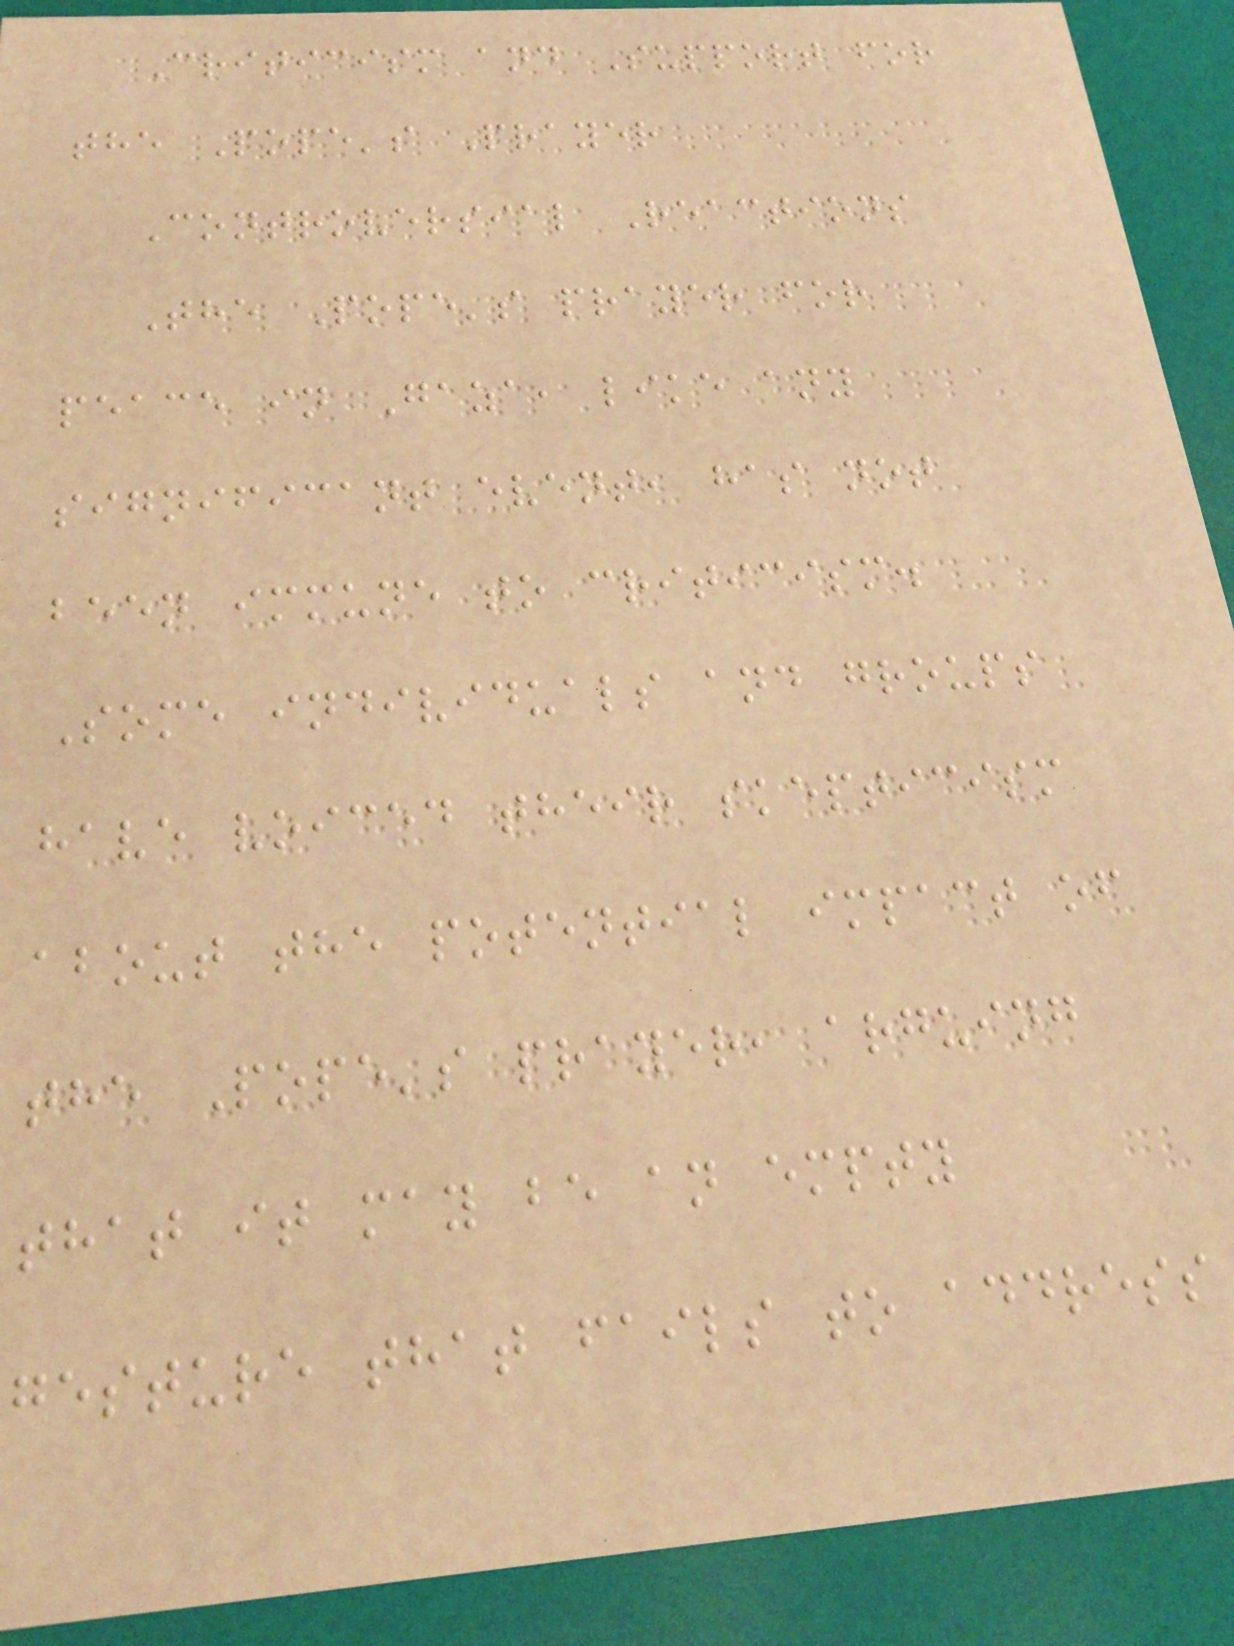Criticism and Support for
the Pope's Prayer
Controversial Reactions
The Pope's prayer for
peace in Gaza, like any
significant event, has not
been immune to criticism.
Some individuals and groups
have voiced their skepticism
about the potential impact of
the Pope's prayer, arguing
that it may be an empty
gesture that fails to address
